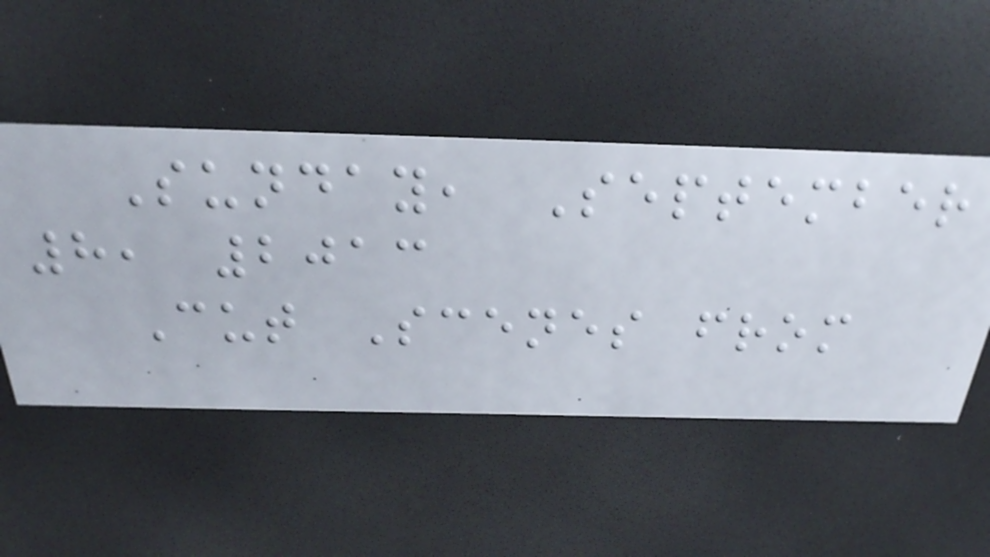Sunday, September
8, 2013
Cut Scenes from
